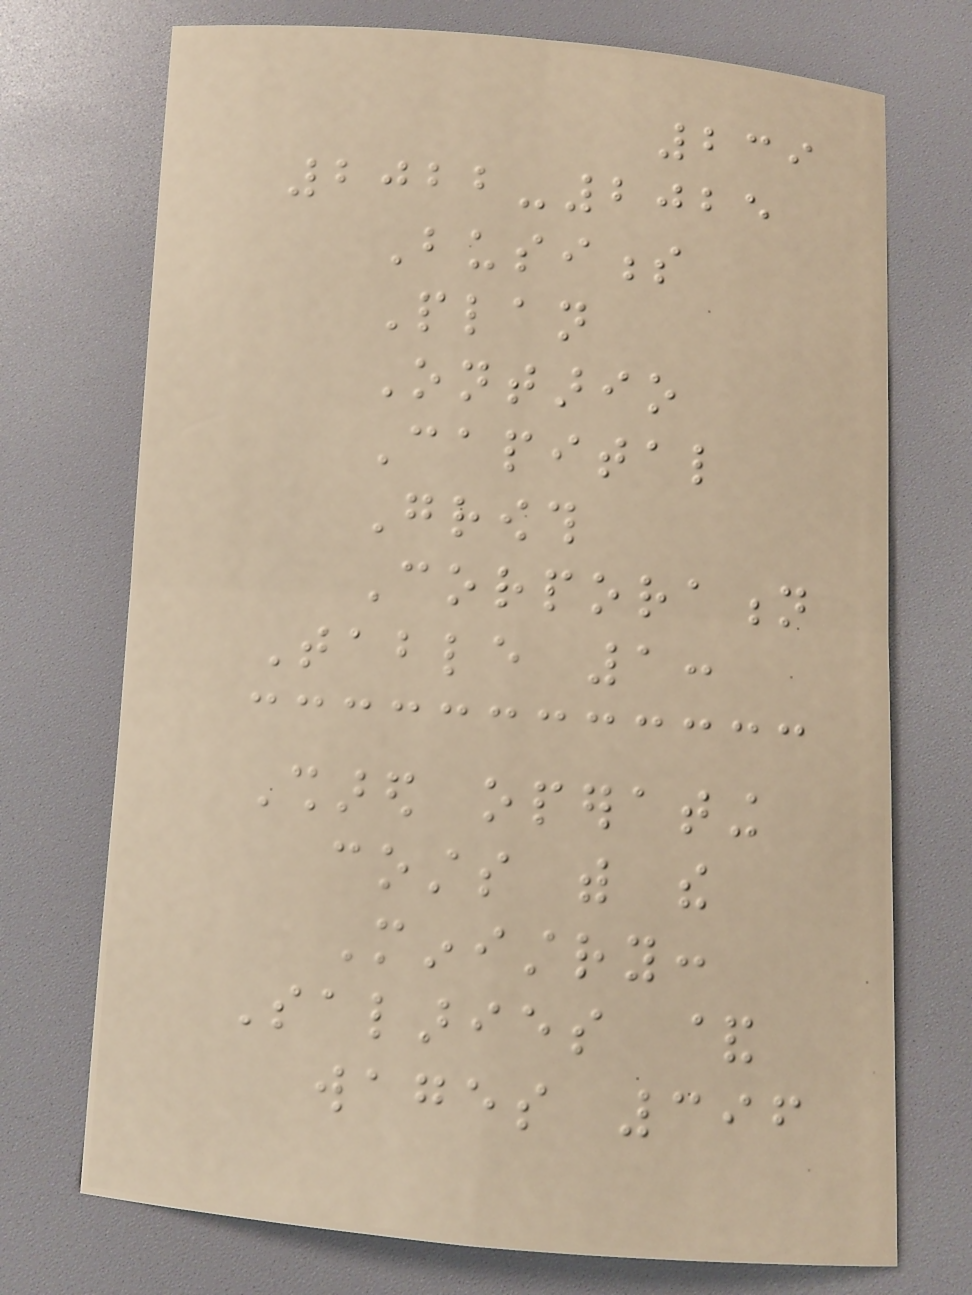239
2022-2025
Business
Plan
Ontario
Capital
Growth
Corporation
Table 1:
Shared operating
costs with the
Ministry:
Salaries &
wages 396
